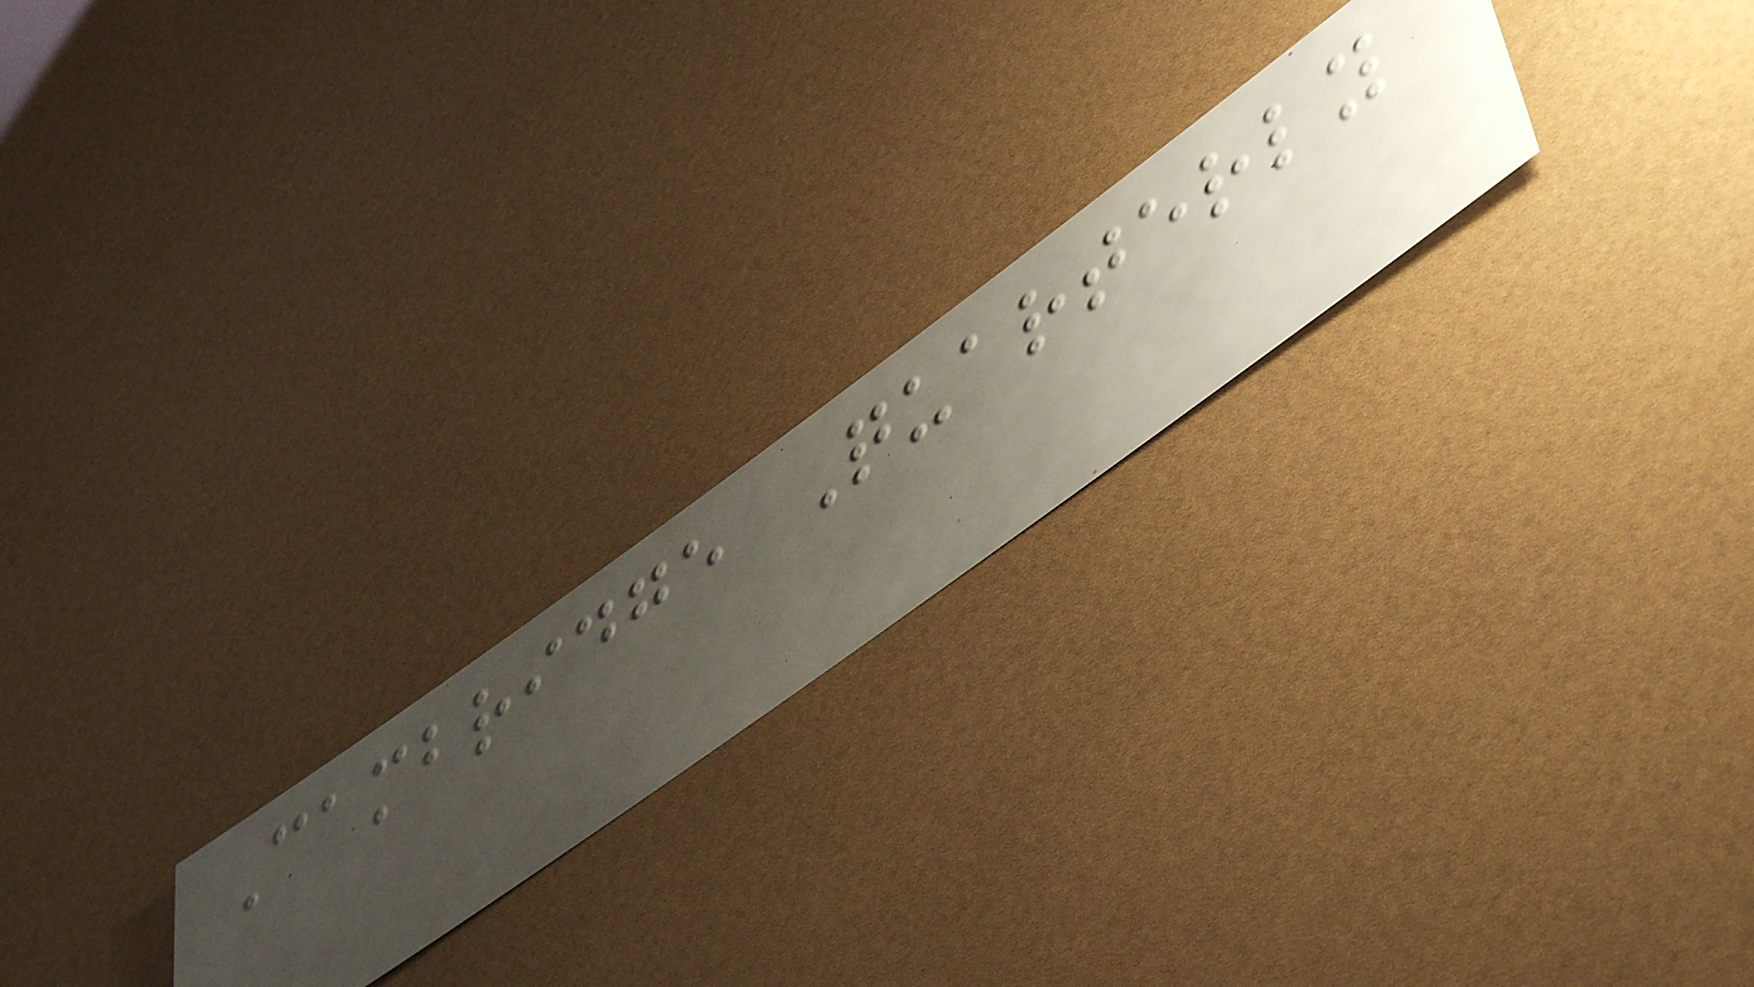Cambridge Quarterly
